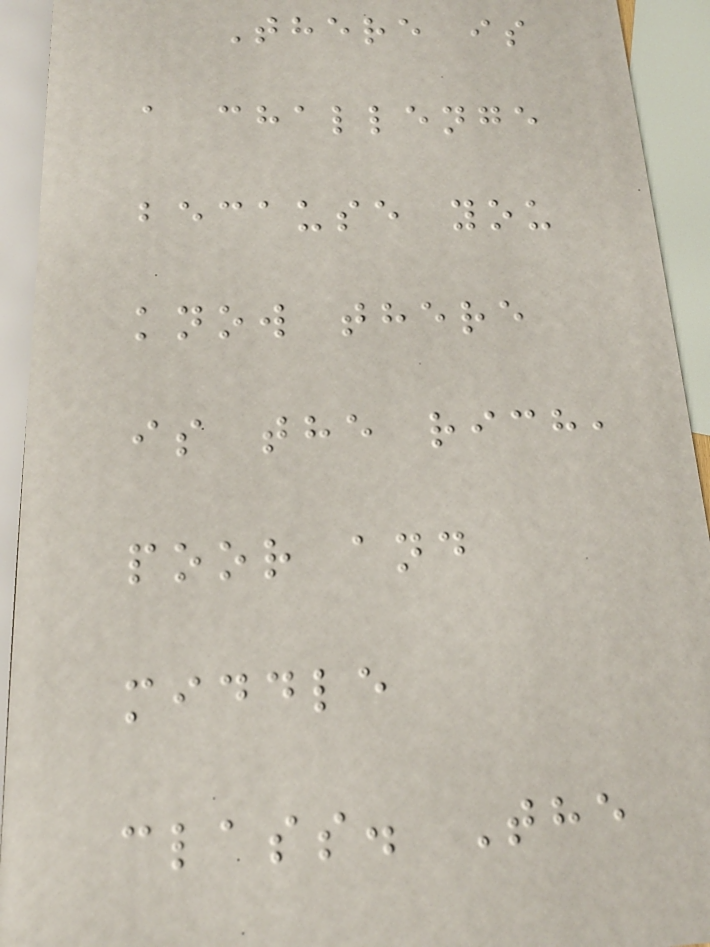There is
a challenge
because you
know there
is the rich,
poor and
middle
class. The
